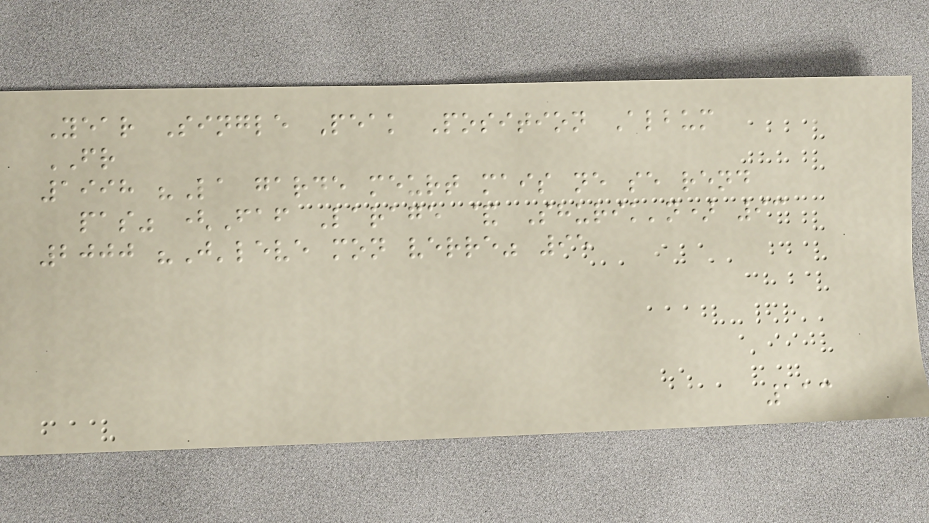Year Single Peak Position Album
FR
1998 "La garde meurt mais ne se rend
pas" (Faf Larage & Shurik'n) 93
2000 "J'leve mon verre" 95
113
